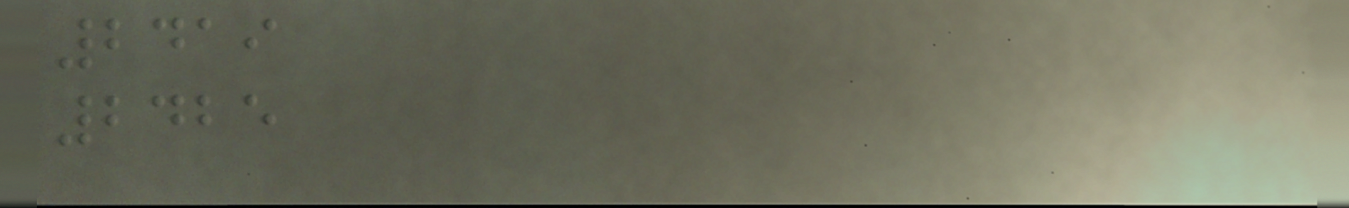2419
2425
